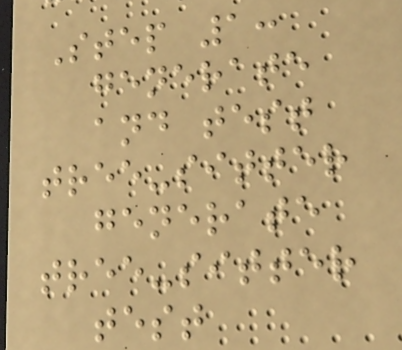Step 1:
generate
and test
tree-sitter
generate
tree-sitter
test
